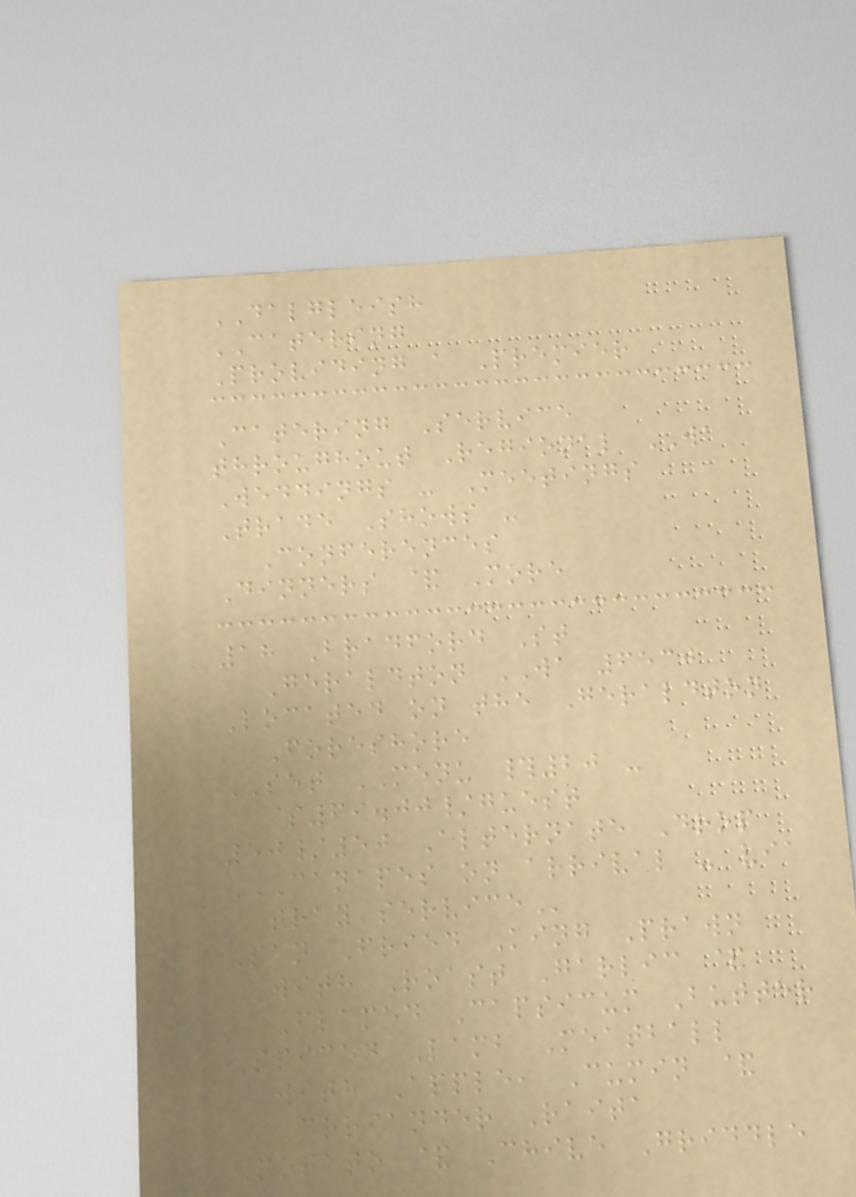DALGLEISH
CATERING
Providing a Premier
Catering Service
throughout Regional WA
Weddings - Meetings
Trade Shows -
Conferences
Dinners & More
18 Bradford St
Geraldton WA 6530
Located on the Geraldton
Foreshore
SET MENU #20 -
$69.00/guest
50/50 Alternate Drop
CANAPES ON ARRIVAL - VIA
TRAY SERVICE
Pan Fried King Prawn
with Roast Garlic &
Flamed Capsicum Butter
Spiced Lamb Meatball
with Apple, Cumin &
Coriander Raita
Potato & Chive Griddle
